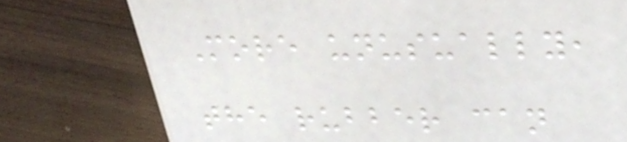More unusually,
the rubber can
